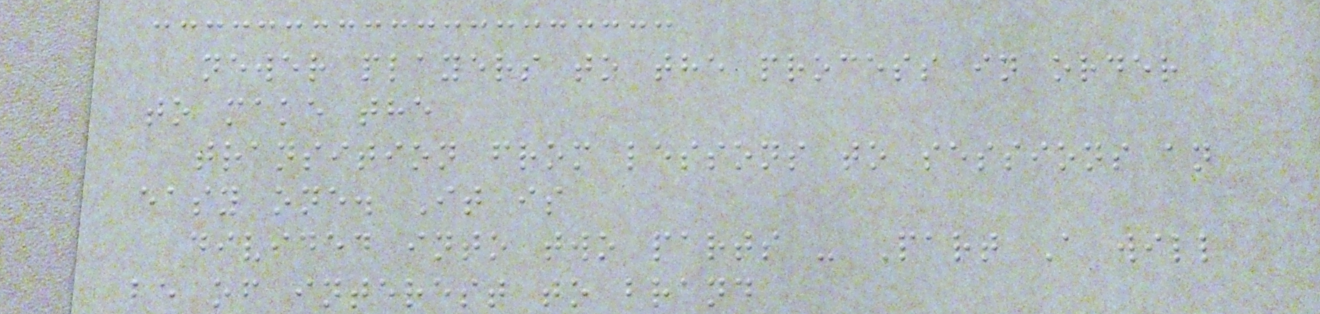newer players to the process in order
to make the
transition from lessons to sessions an
easy one. It is
divided into two parts - Part A will
be of interest to brand
